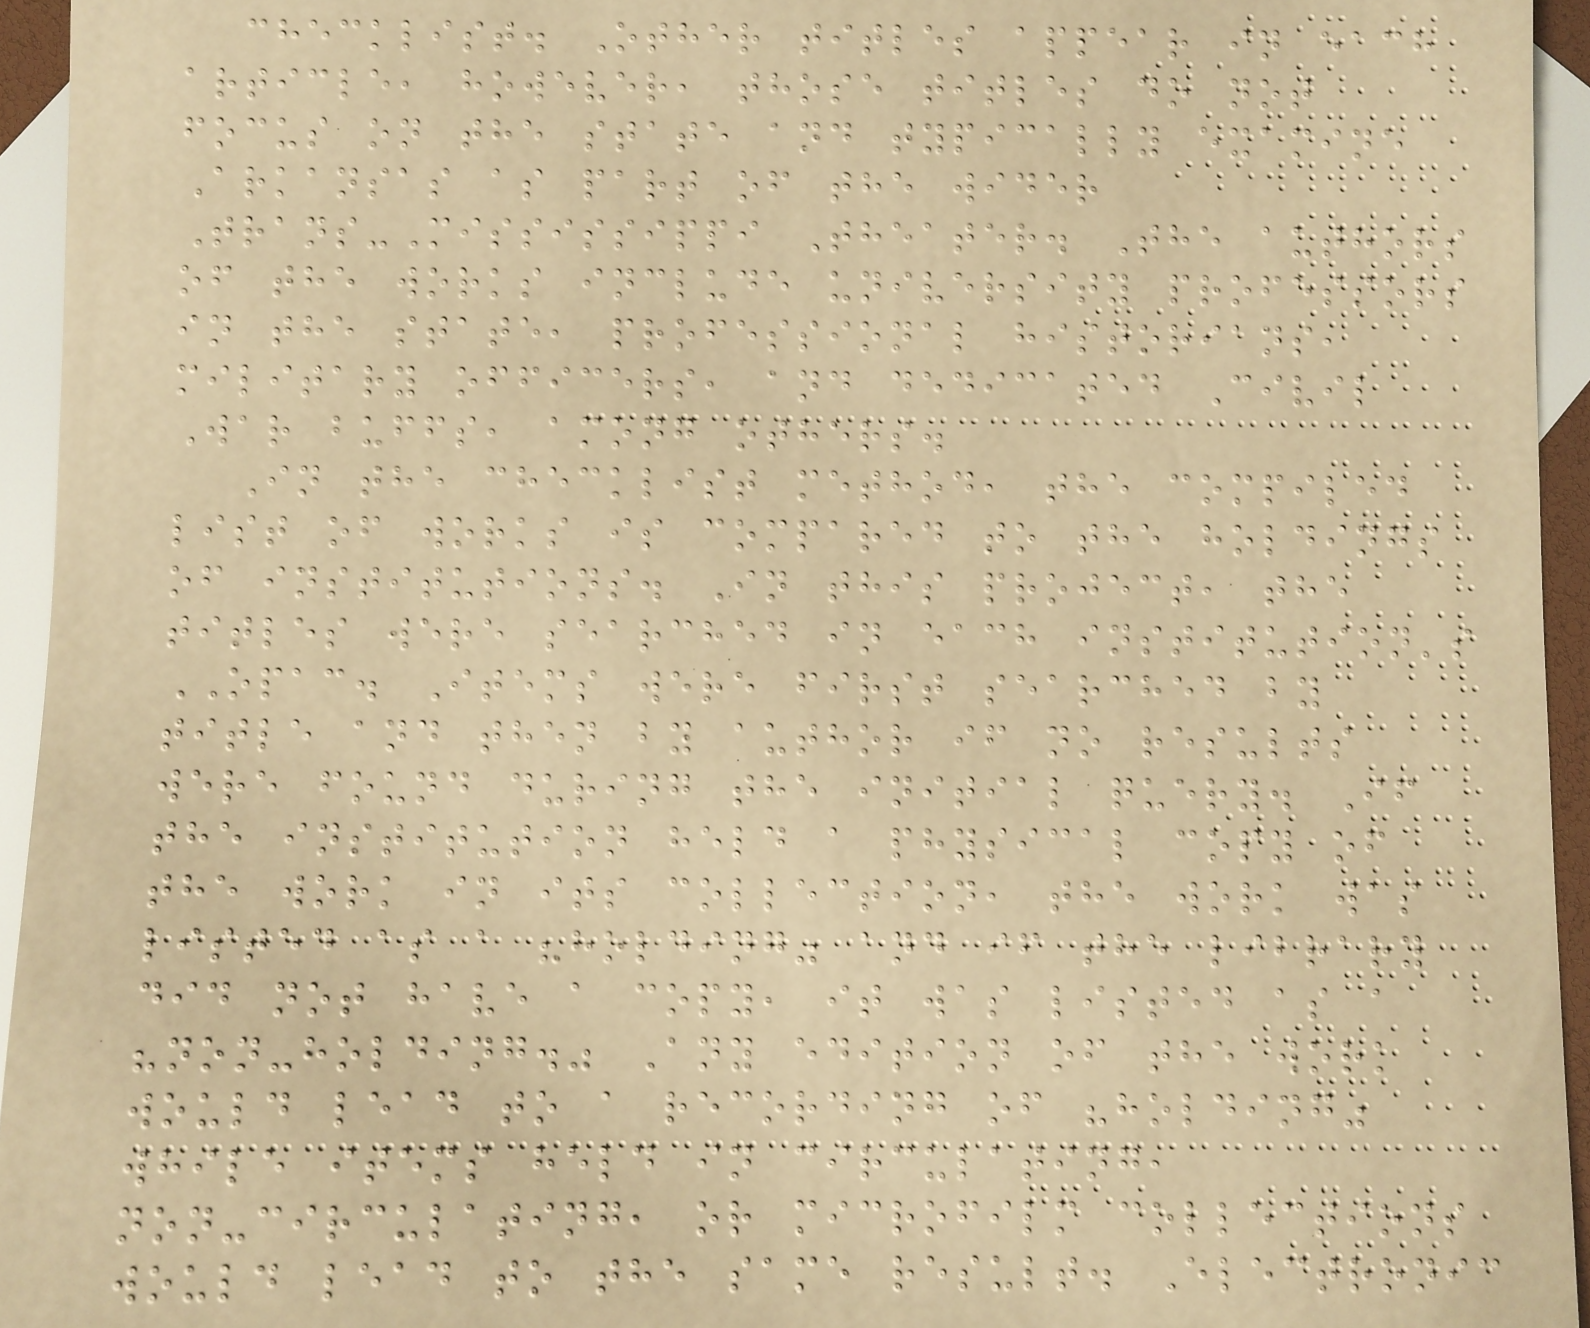checklist. Other titles appear in each
article, however, those titles do not
focus on the state and typically examine
Arkansas as part of the wider
Trans-Mississippi Theater. The authors
of the works include university professors
in the state, professional historians,
military officers, and dedicated Civil
War buffs, among others.
In the checklist method, the compiled
list of works is compared to the holdings
of institutions. In this project, the
titles were searched in each institution's
OPAC. Items were first searched by
title and then by author if no results
were found during the initial query. If
the institution held a physical copy of
the work in its collection, the work was
listed as a "holding" and if the library
did not have a copy, it was listed as a
"non-holding." Any edition of the work
would lead to a recording of "holding"
while items held in circulating,
non-circulating, or microfilm collections
would lead to the same result. Electronic
